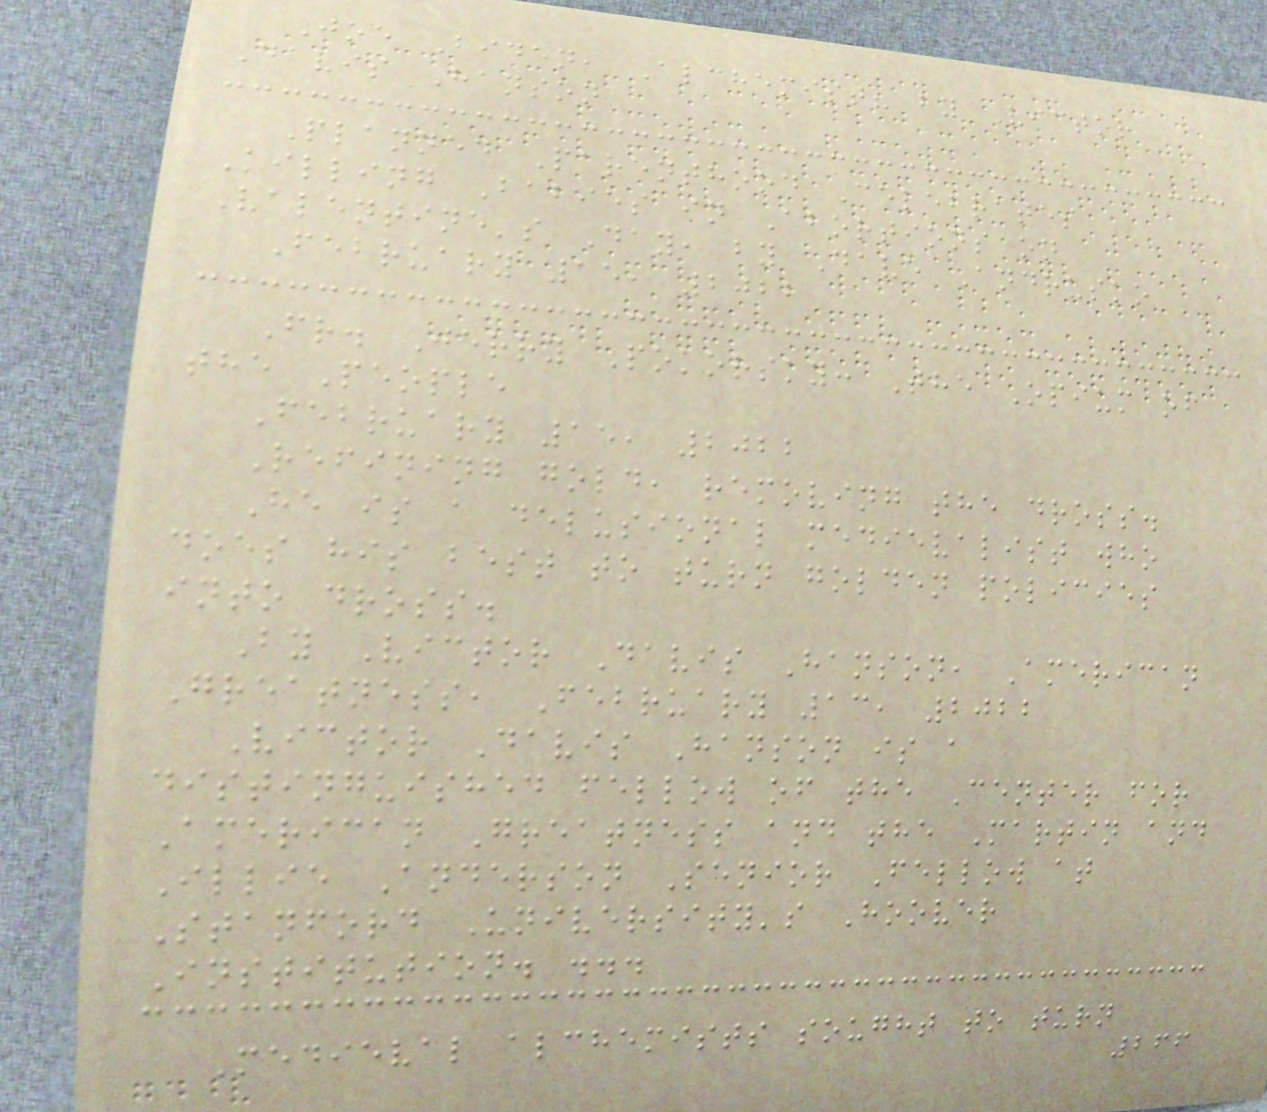Joe Biden, Alchemist? by Victor
Davis Hanson
Planned Parenthood Celebrates
Killing Babies in Abortions on
Valentine's Day, by Dave Andrusko
February 15, 2022
Fr. Jerry Pokorsky: The Opium of
the People
February 15, 2022
Refining gold, removing the dross.
He is a delusional medievalist who
does his best to turn golden policies
into dross.
By Victor Davis Hanson, American
Greatness, February 13, 2022
Victor Davis Hanson is a
distinguished fellow of the Center for
American Greatness and the Martin and
Illie Anderson Senior Fellow at
Stanford University's Hoover
Institution. ...
Medieval alchemists sought to turn
266
